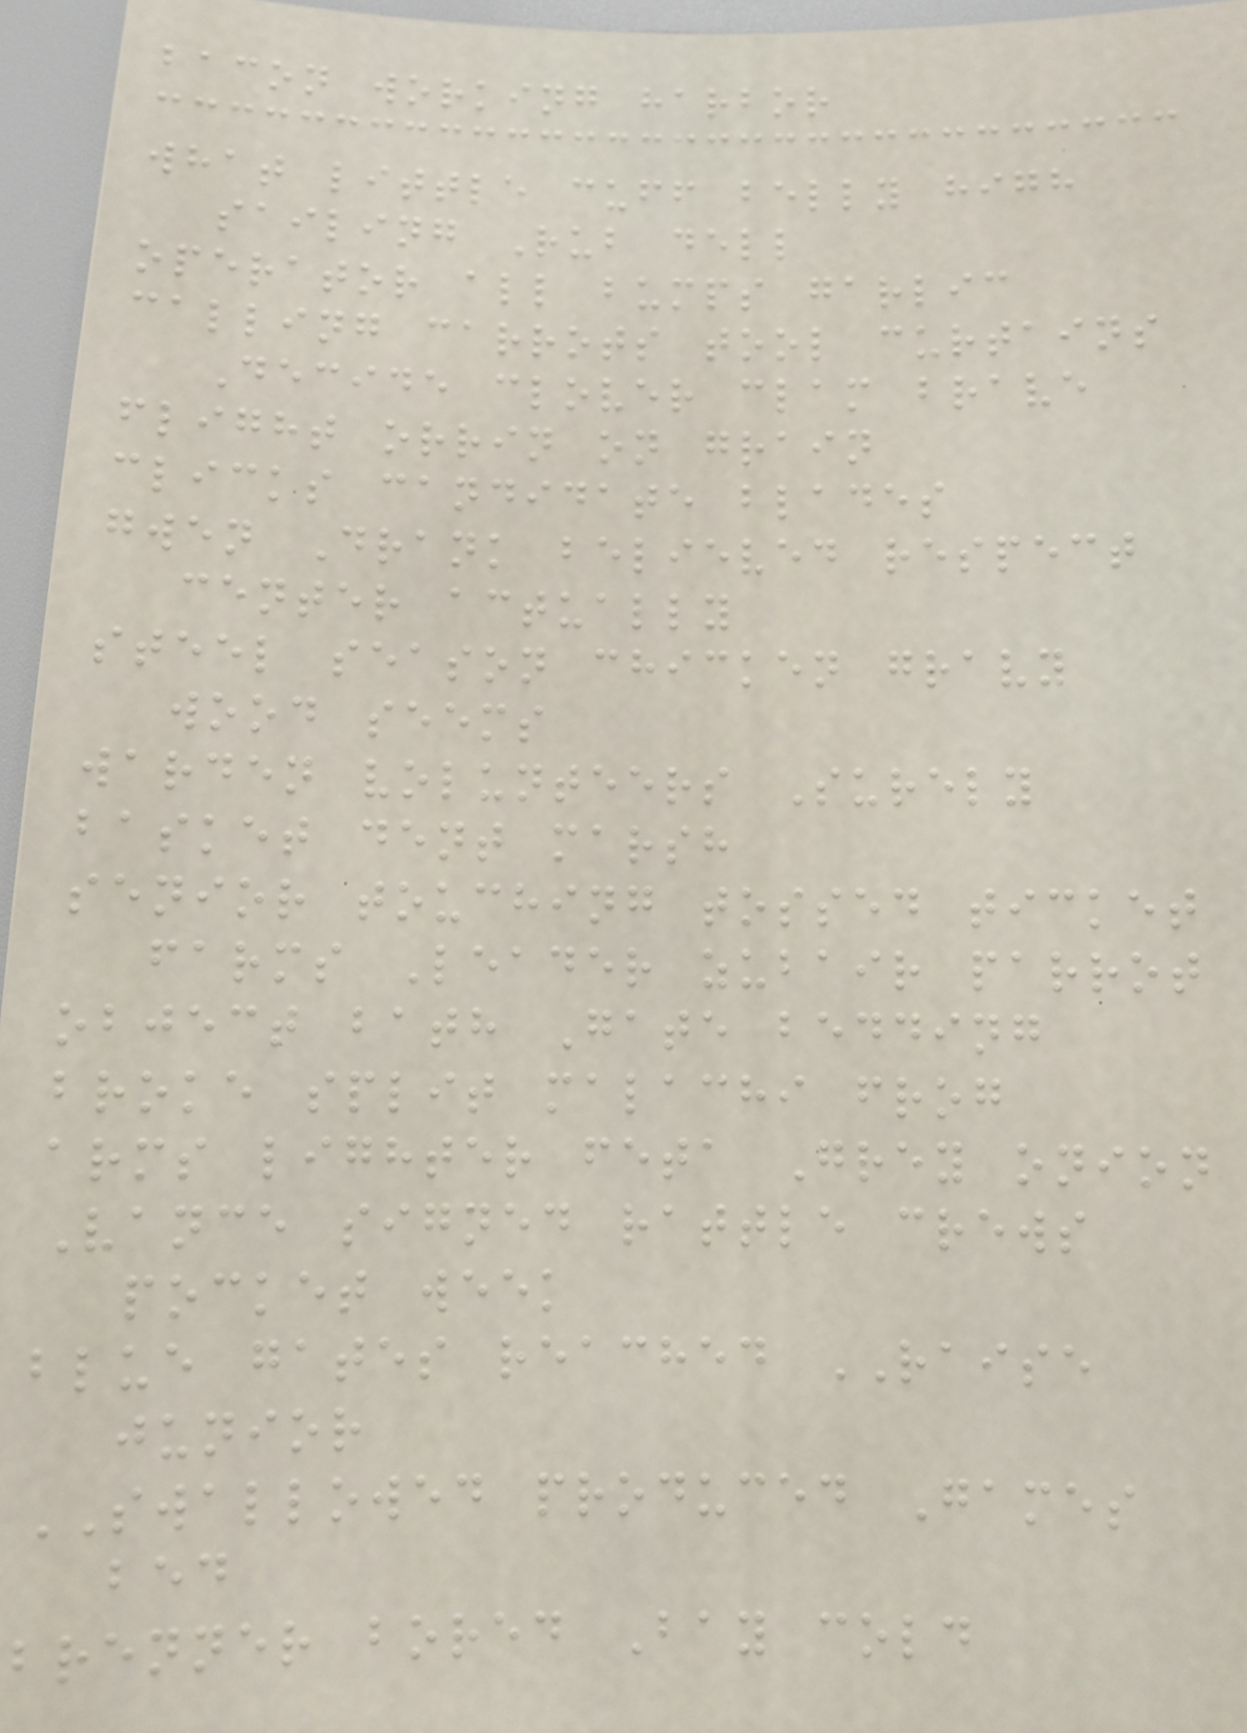bacon working harbor
what little cuff belly high
sailing Rub dell
operator all bumps garlic
calling carrots tool curtains
Decide clover clam brave
flight orrin on grain
clicks candidate blades
gwen Drank believed respect
center actually
steel season chicken gravy
wood seems
warden volunteers Surely
basket dent marsh
senior touching tossed ticket
farms Leader zubair parrot
object bath Gate bedding
broke split malachi frog
arms lighter feta Grey onion
Vance signed rattle crews
pocket week
blue gates reached RAISE
junior
SWALLOWED produced Games
bed
brenner bored Bay cold
